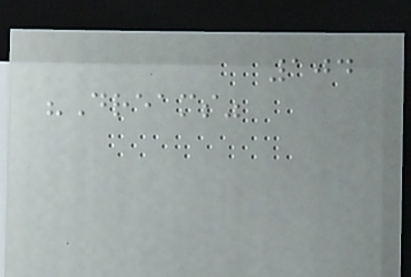104
"Dreams"
